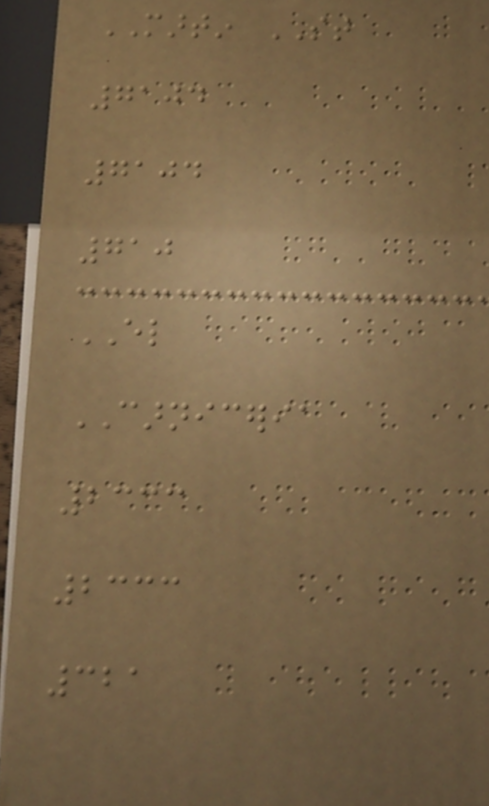MARTIN ST
7104
7104
710
EL
CARNICERIA
2333
2333
321
